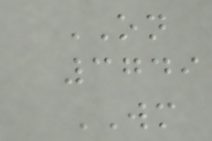ON
3749
WM
